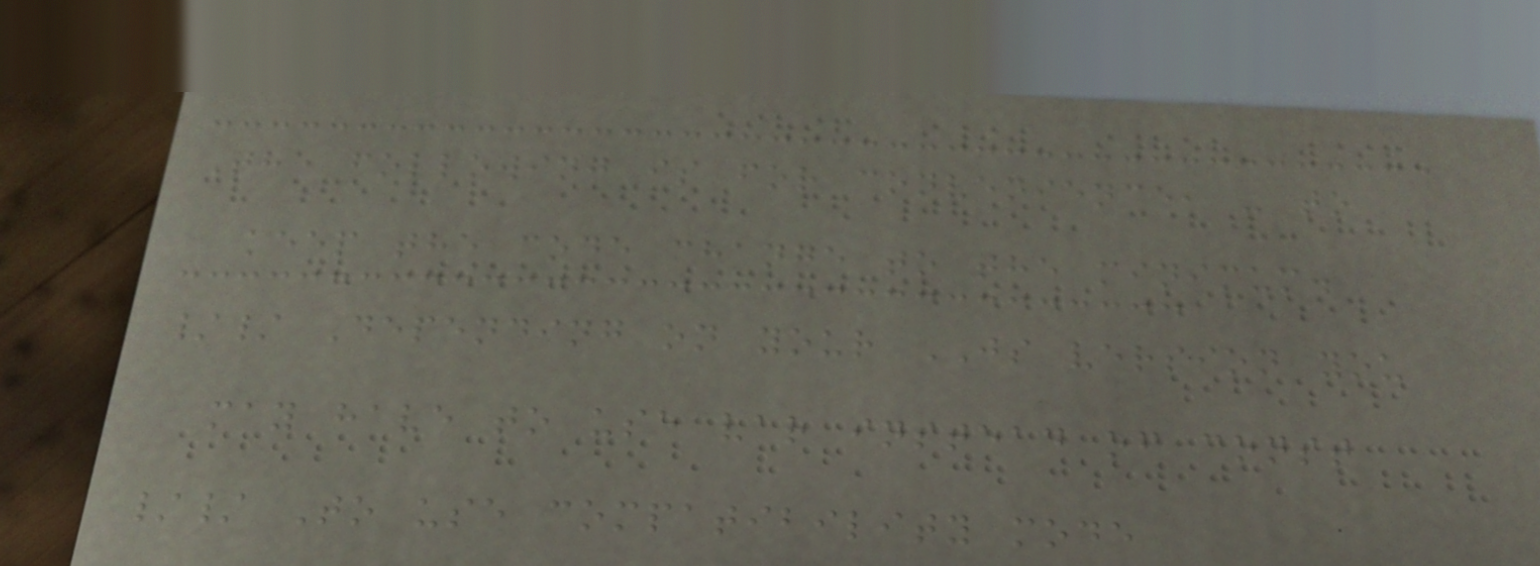The following is for convenience, - to
keep the code change to the minimum.
// Depending on your JS version you
may have to use var instead of const
// To use compatibility mode
